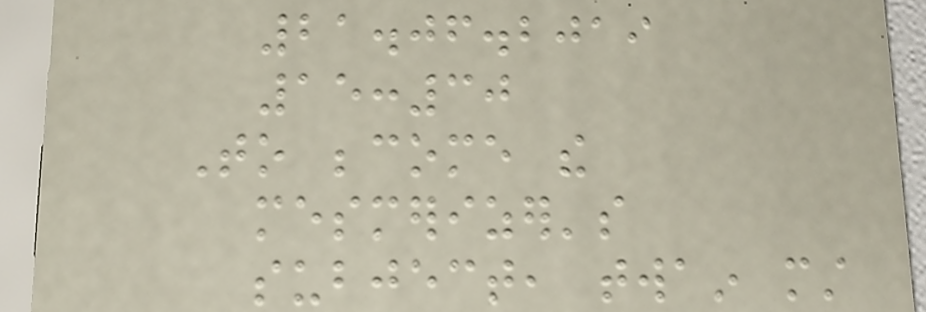21.06.2019
15:30
To become the
mesmerizer's
subject, twain must
